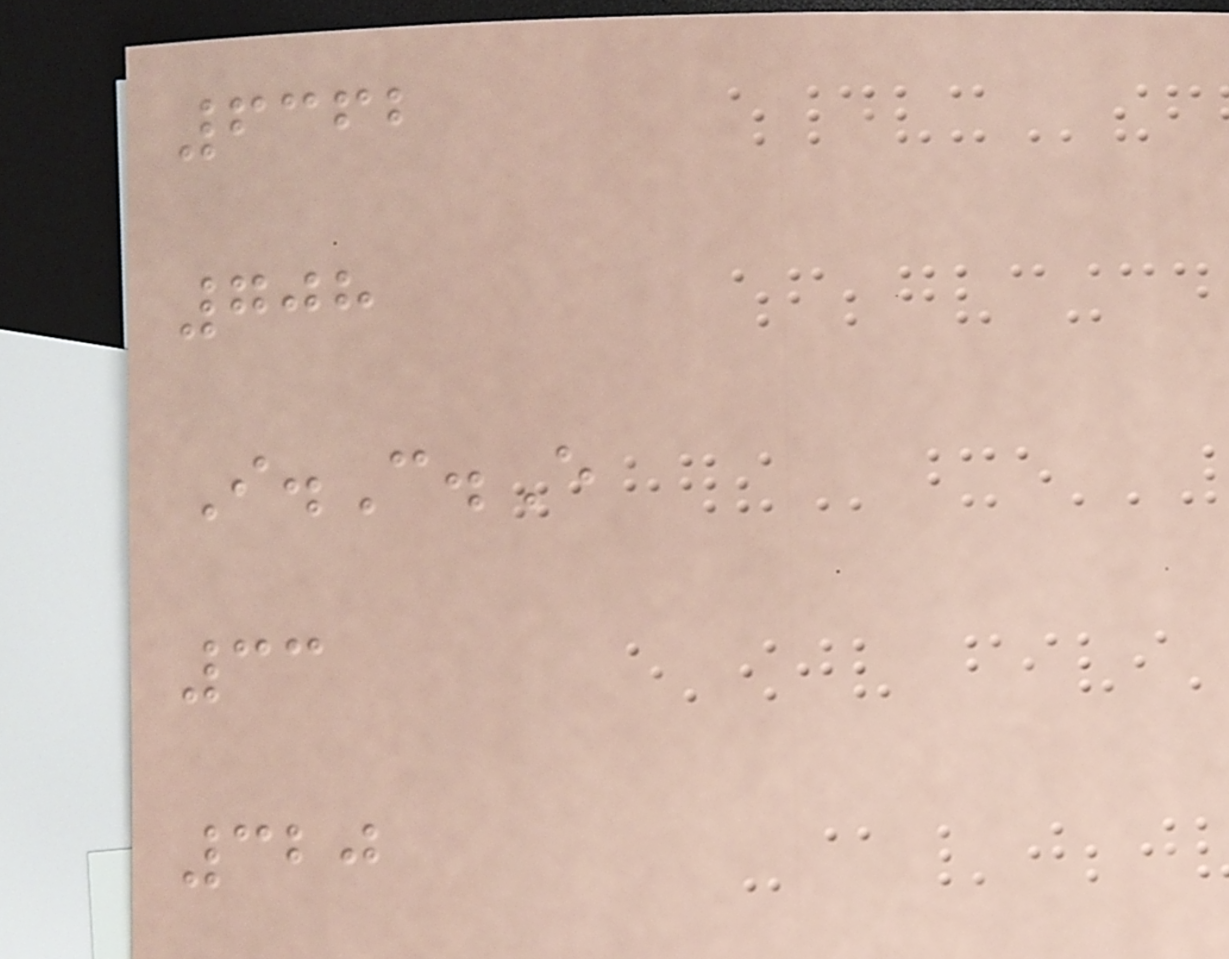6362
708
I.C.E
33
320
